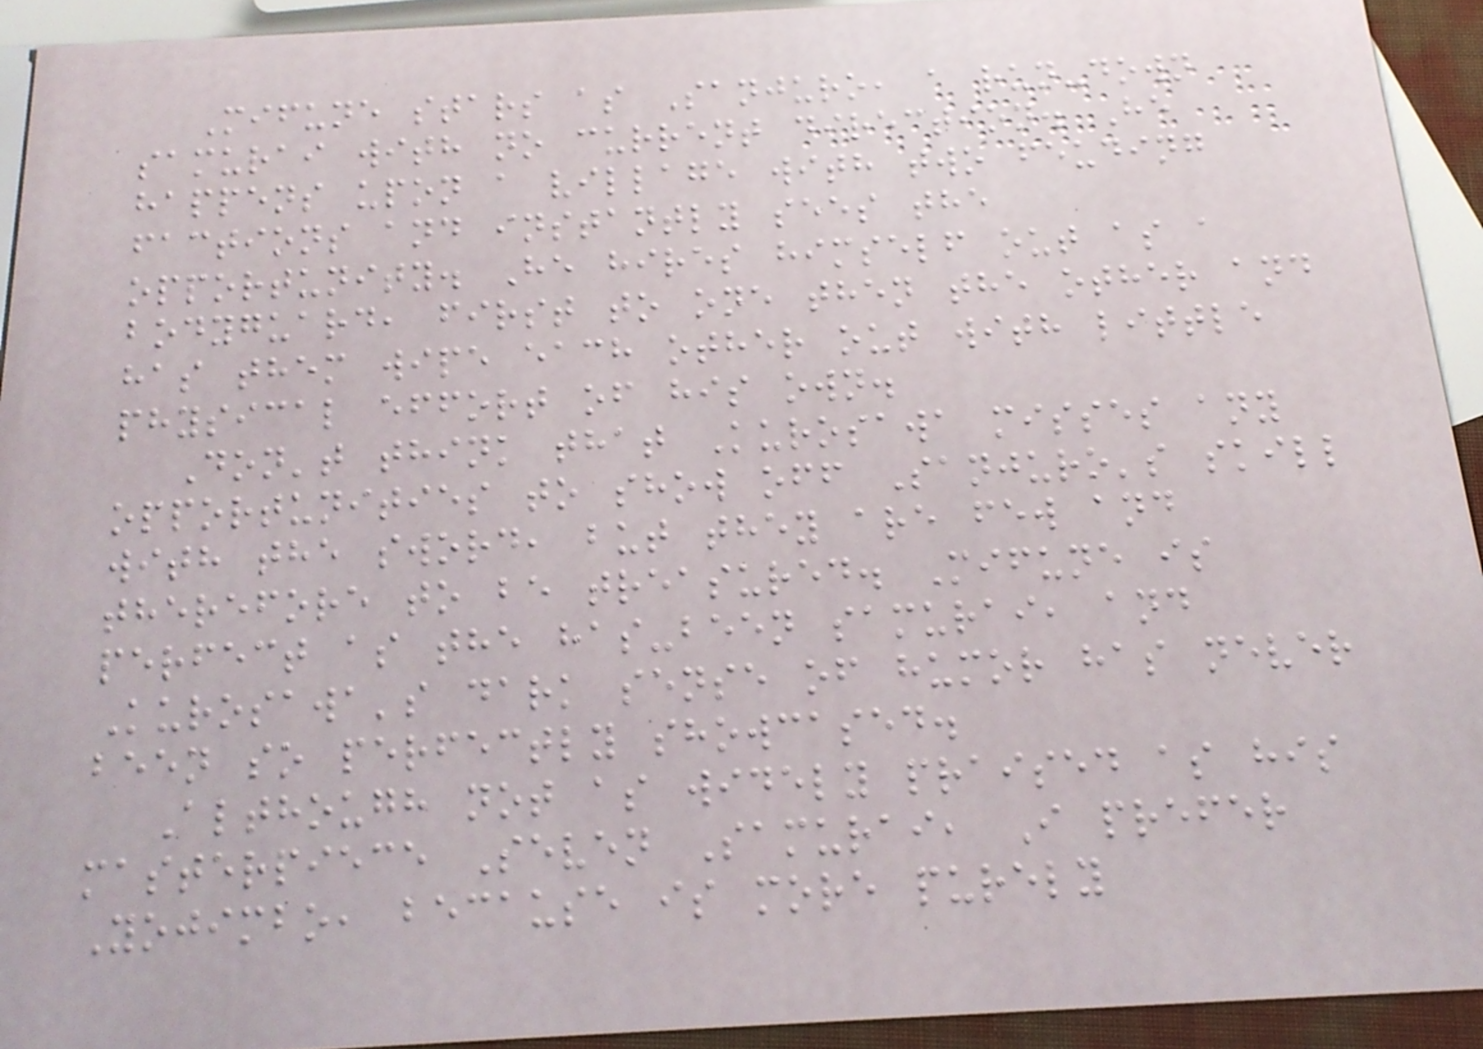Mifune stars as Sanjuro, a run-down
samurai with no current direction. He
happens upon a village with two feuding
factions and instantly sees the
opportunity. He hires himself out as a
bodyguard, first to one then the other and
has them wipe each other out with little
physical effort of his own.
Don't think that Kurosawa misses any
opportunities to show off Sanjuro's skill
with the sword, but they are few and
therefore to be treasured. Mifune is
perfect as the has-been samurai, and
Kurosawa's dark sense of humor has never
been so perfectly showcased.
Although not as widely praised as his
masterpiece Seven Samurai, I prefer
Yojimbo, because is more purely
